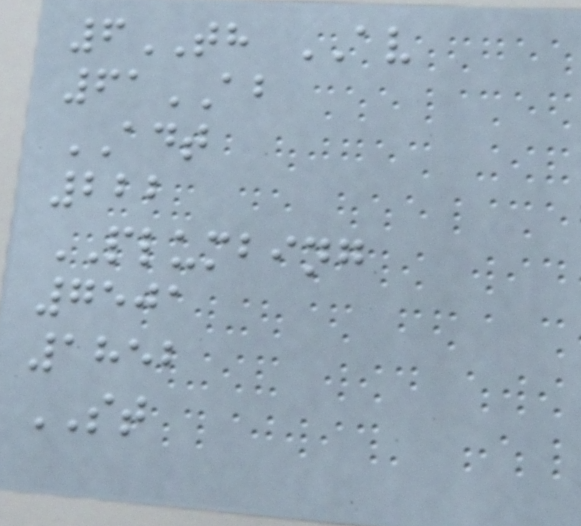6TH AV
61AB
ADT
222
PLUMBING
7501
1852
ST
